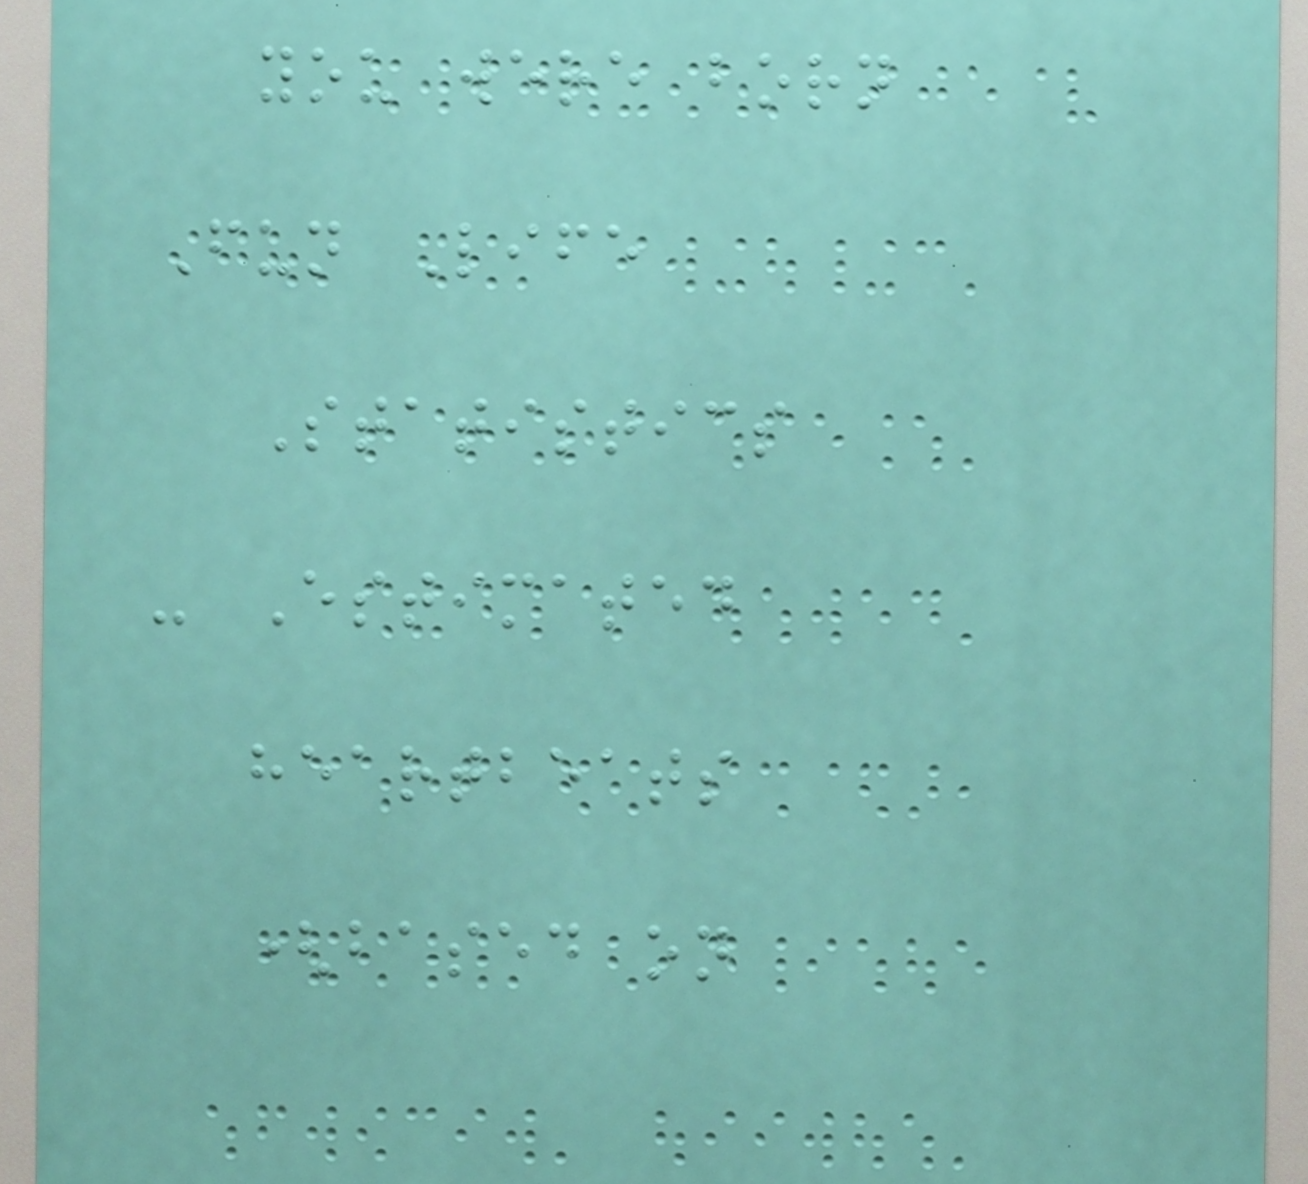you were born
Fun Life
Statistics
- Estimated
heartbeats
(based on
